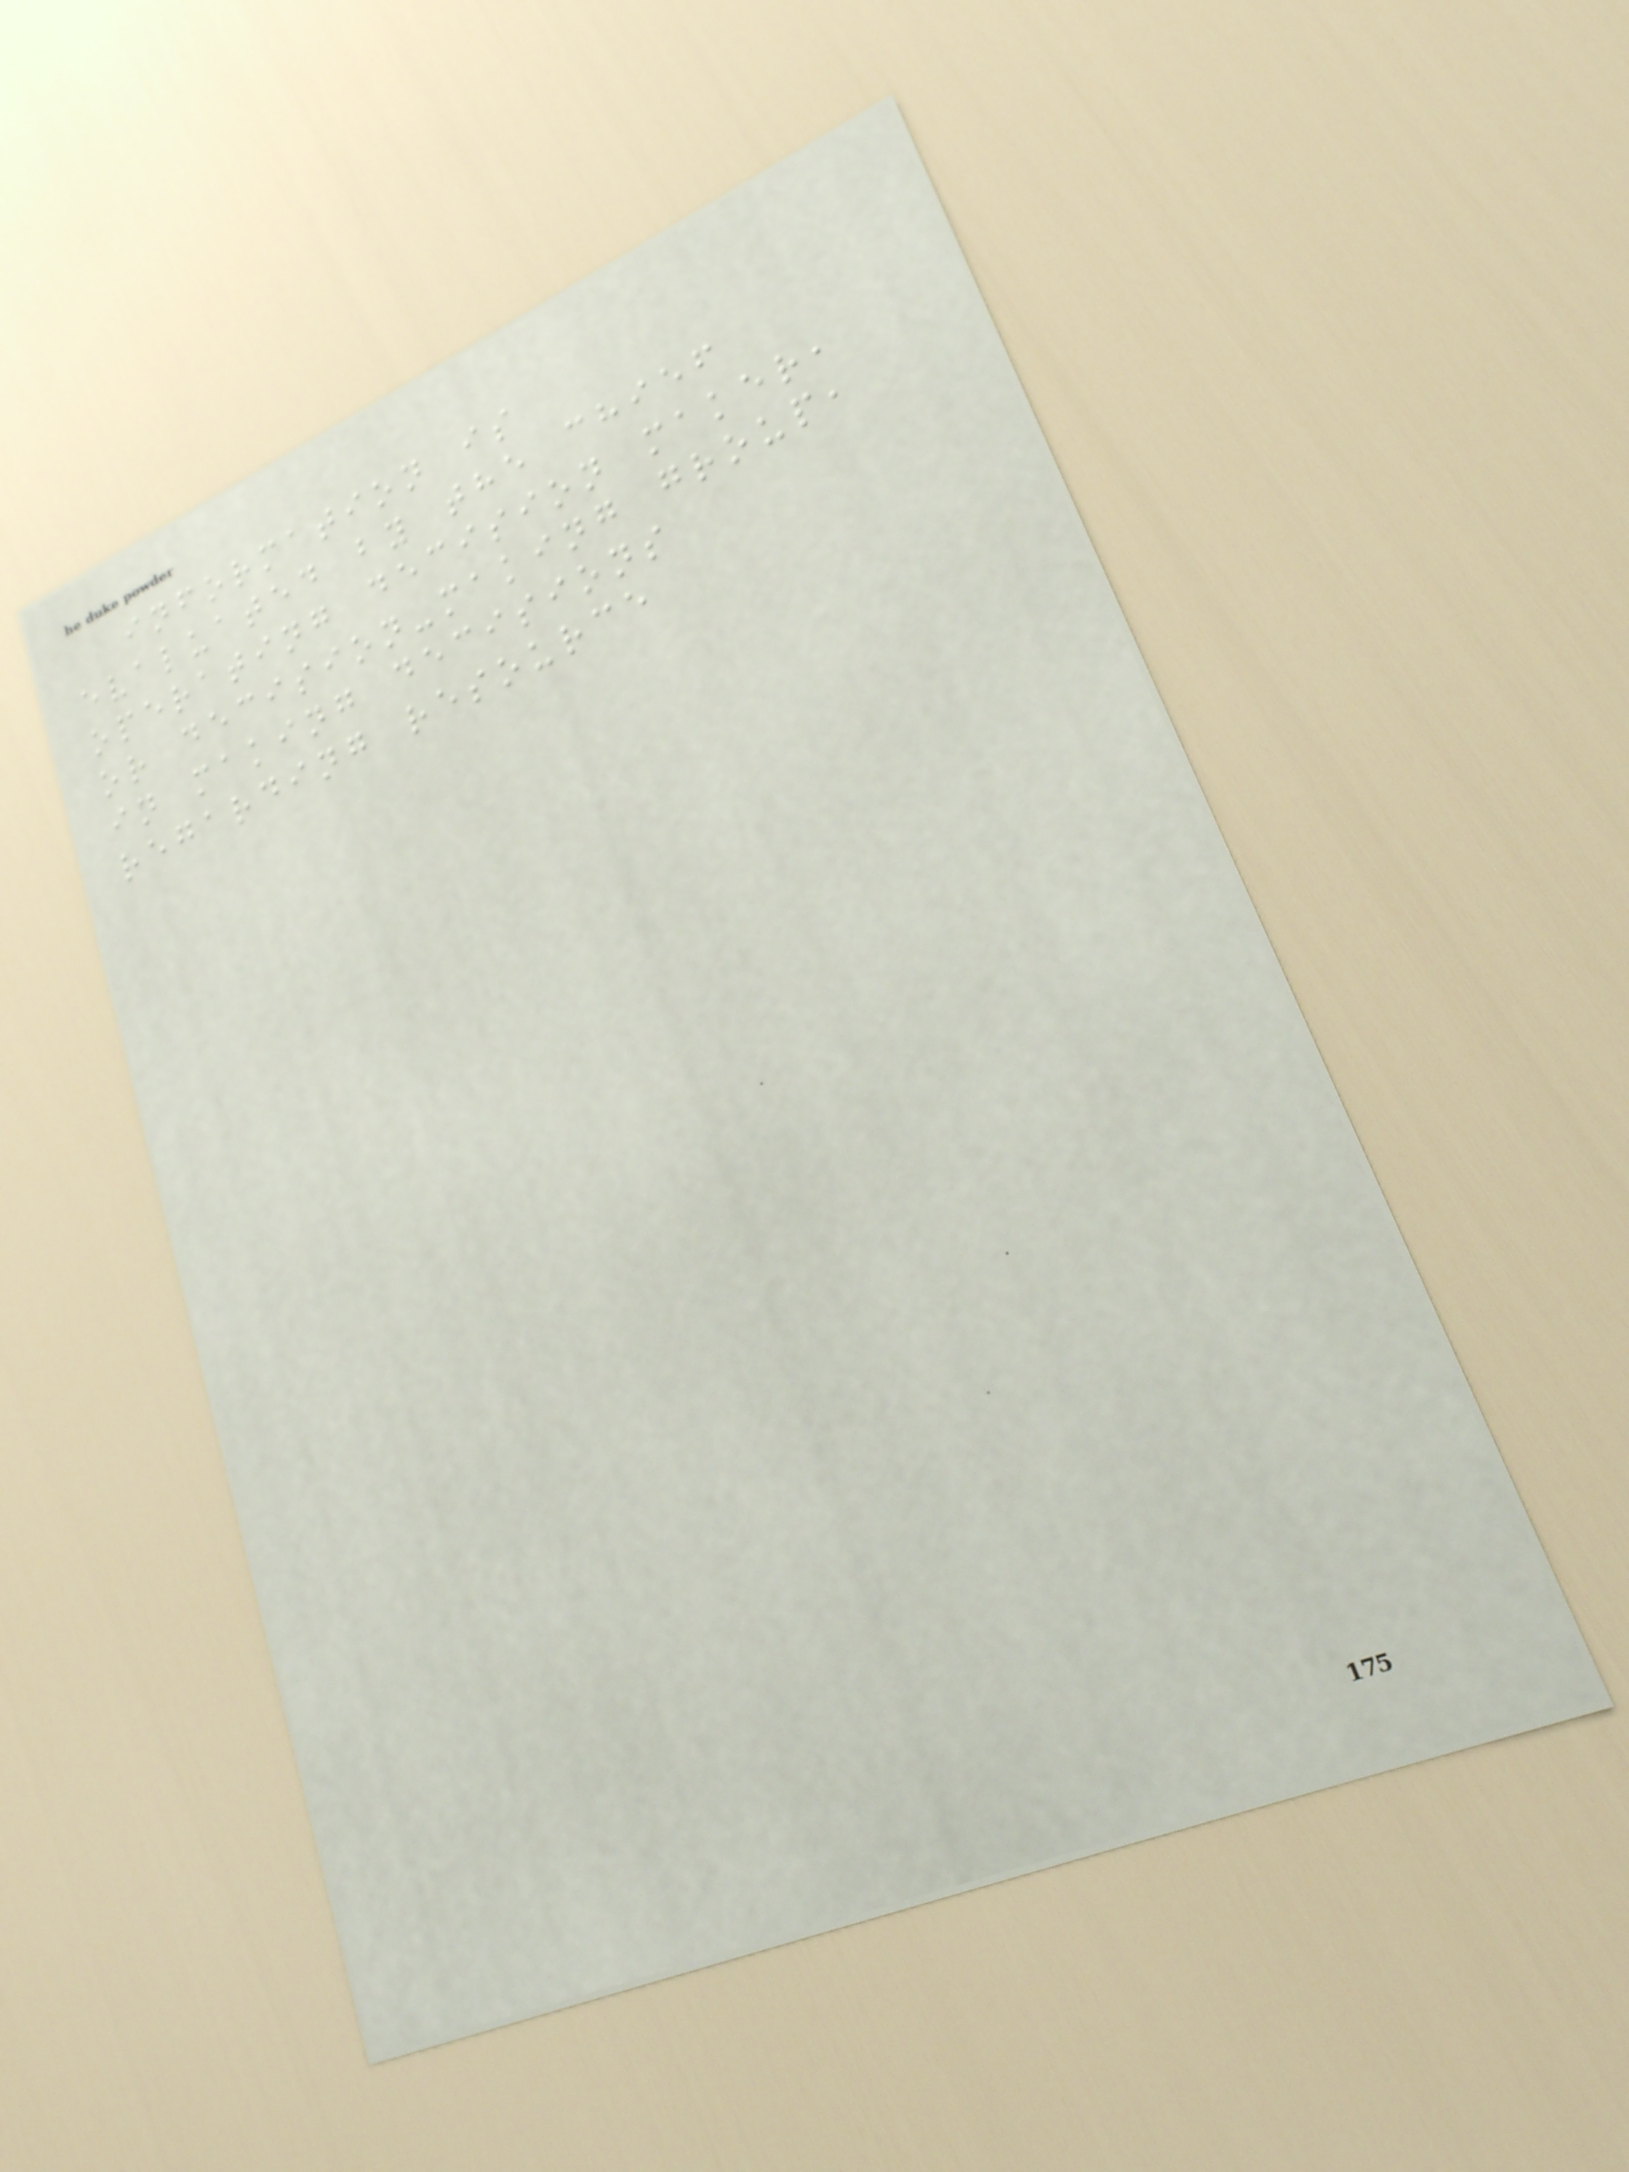information is
evaluated by the chief
operating decision maker,
or decision-making group,
in making decisions
regarding resource
